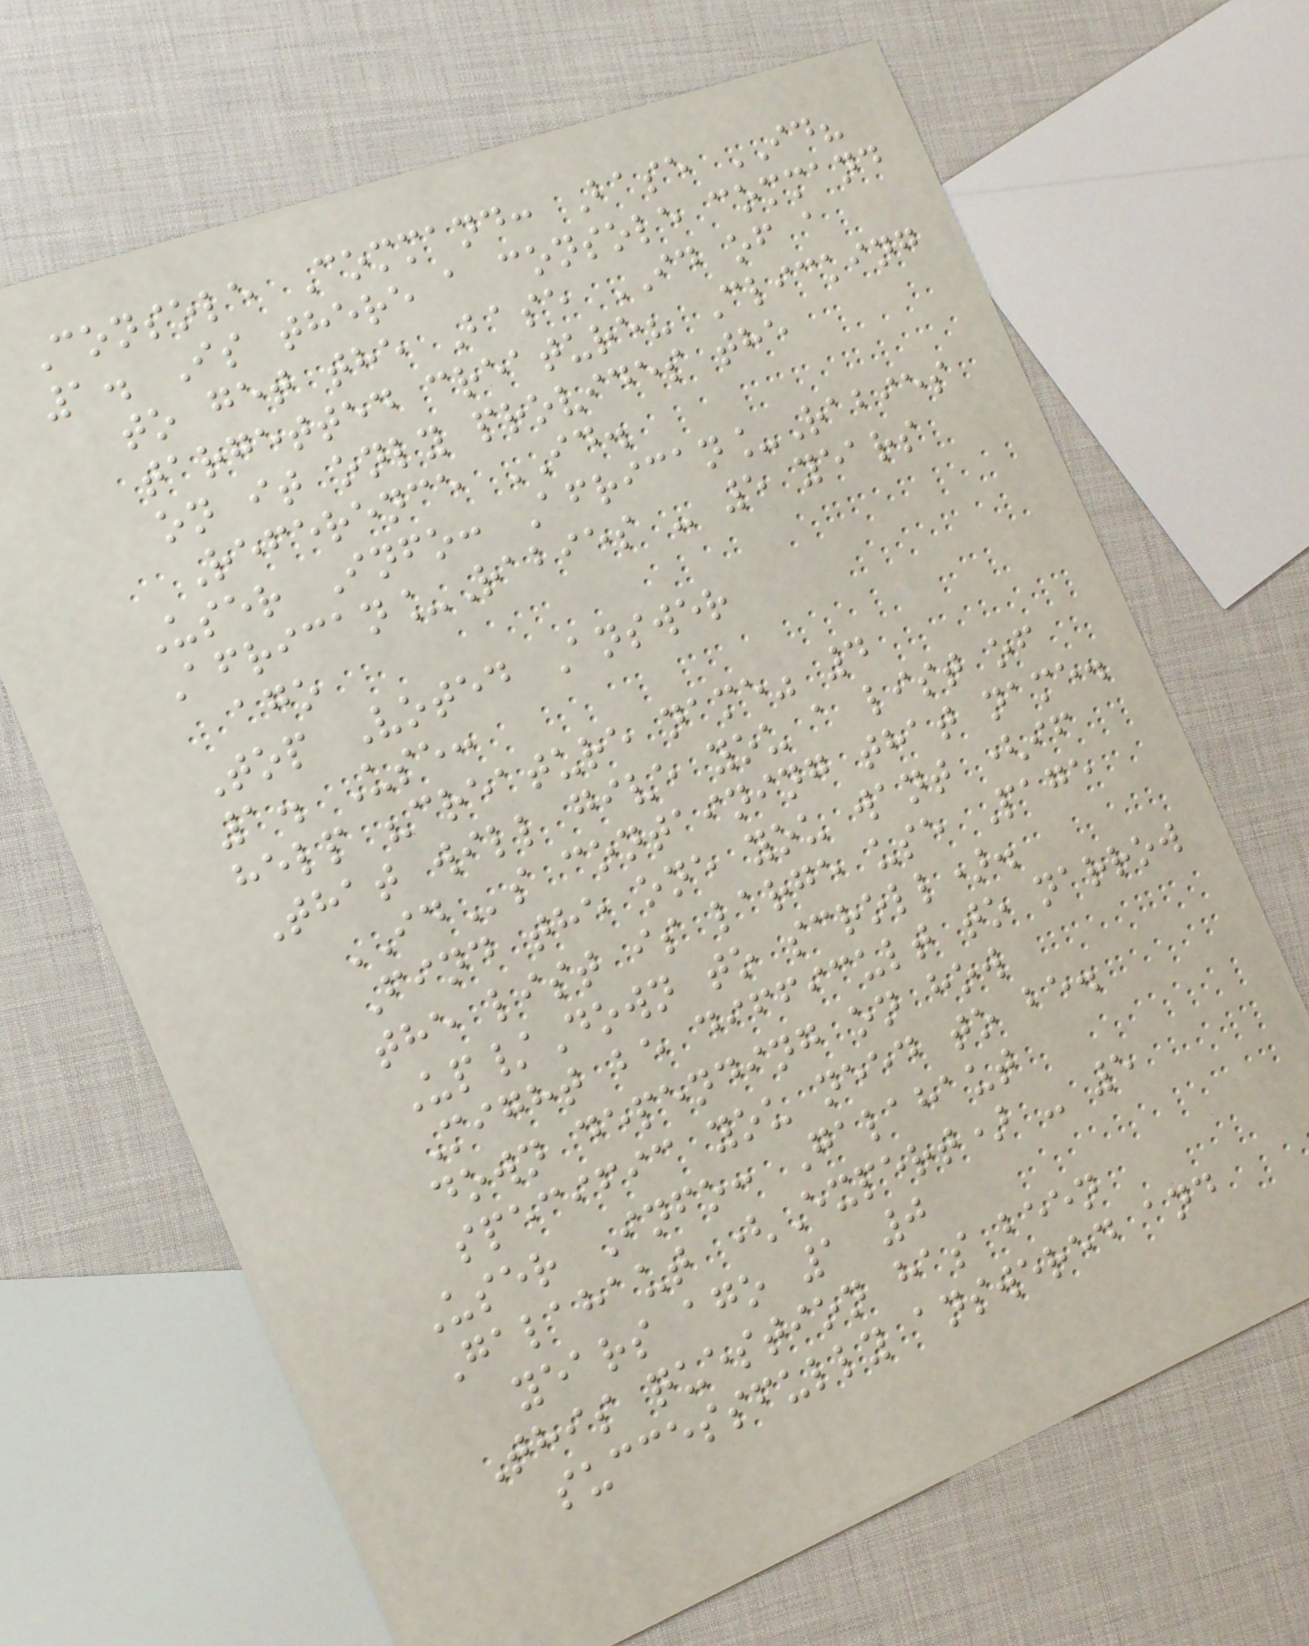Console Command: Base ID?
1. Is there a console command
to get the Base ID of a
targetted creature? Clicking
on it only provides the
Reference ID.
User Info: African_Rabies
African_Rabies - 5 years
ago
Top Voted Answer
1. Use:
help "creature name" 4
That will give you a list of
IDs containing that name.
Find the one you want (if
the list is large use Page
Up/Down to scroll).
Might be difficult to narrow
down depending on how
specific you need to be.
User Info: Galahaut
Galahaut (Expert) - 5
years ago 1 0
This question has been
successfully answered and
